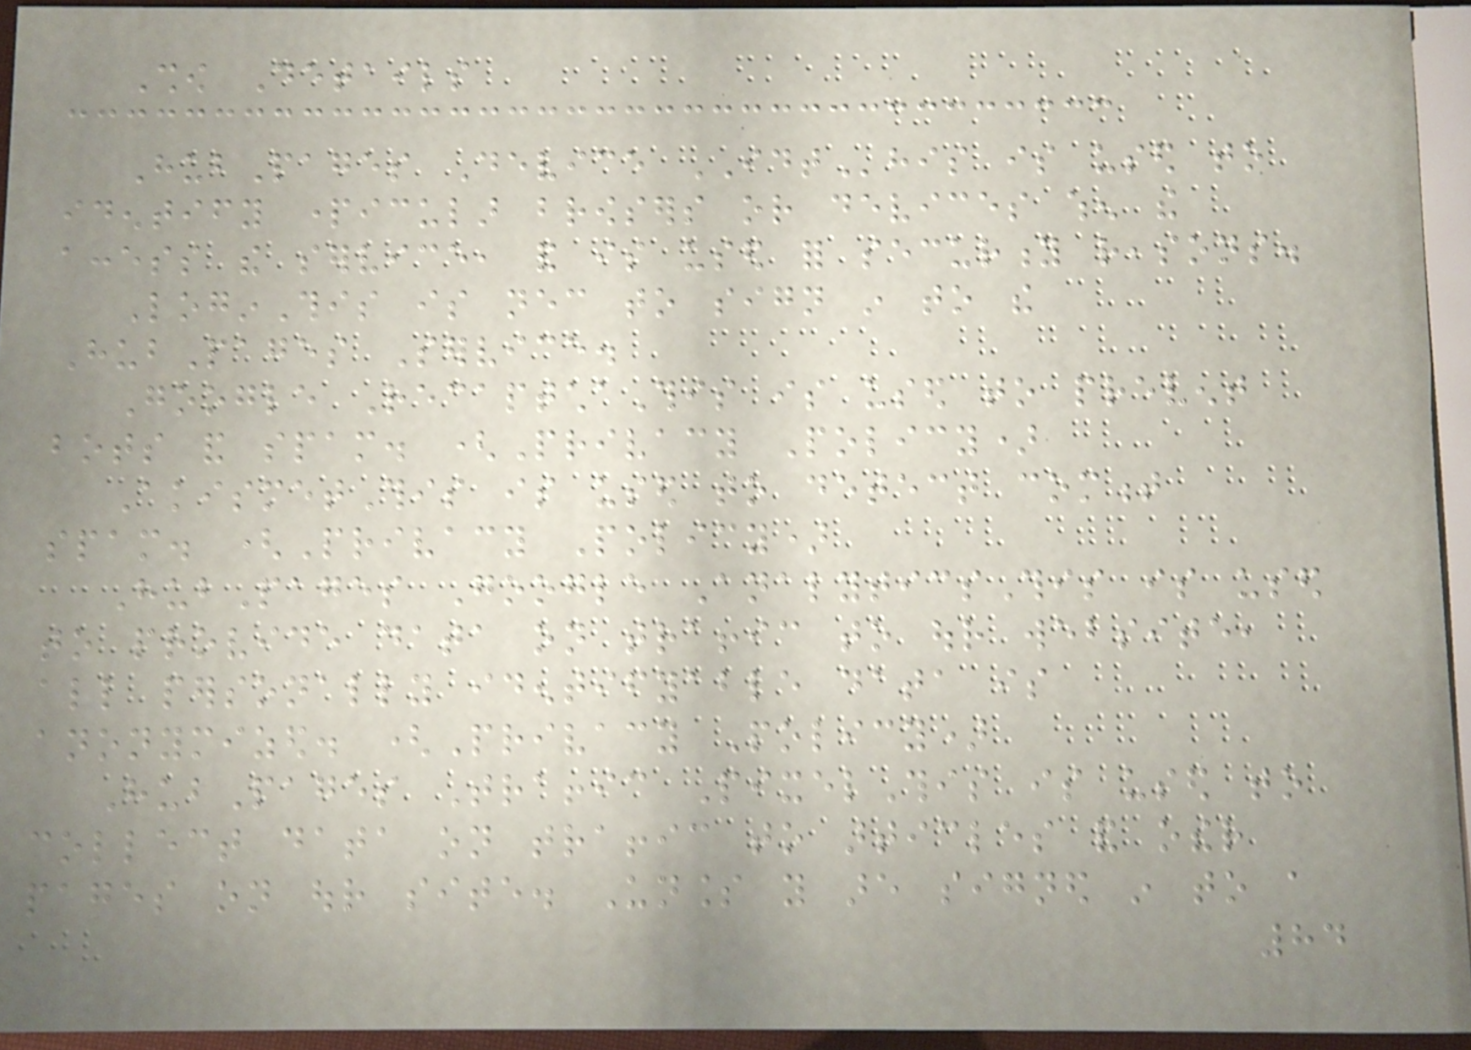Show Details
HubPages Device IDThis is used to
identify particular browsers or devices when the
access the service, and is used for security reasons.
LoginThis is necessary to sign in to the
HubPages Service.
Google RecaptchaThis is used to prevent
bots and spam. (Privacy Policy)
AkismetThis is used to detect comment
spam. (Privacy Policy)
HubPages Google AnalyticsThis is used
to provide data on traffic to our website,
all personally identifyable data is
anonymized. (Privacy Policy)
HubPages Traffic PixelThis is used to
collect data on traffic to articles and other
pages on our site. Unless you are signed in to a
84
